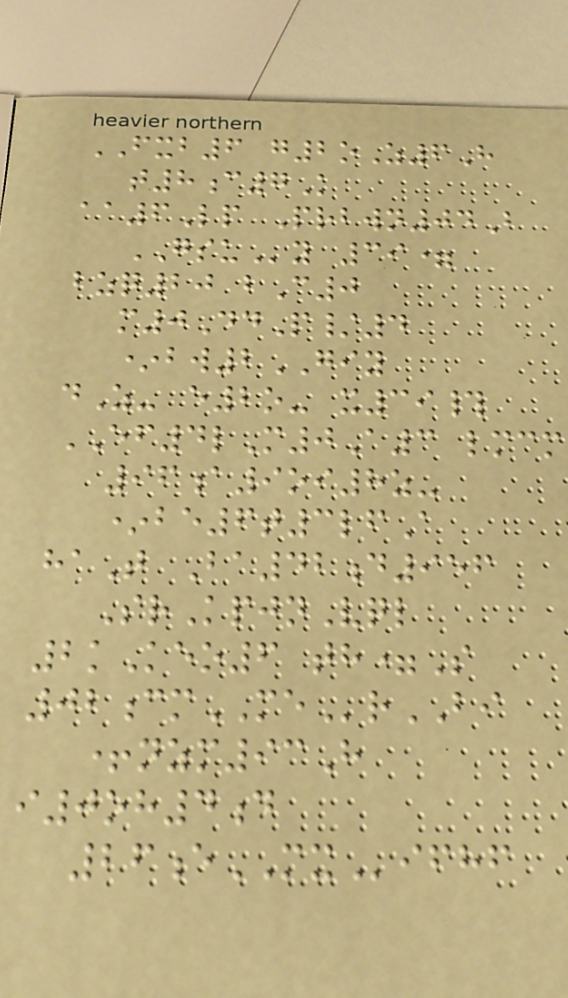FXB6 g2oZ6H
t8c7K
aa6Lp Prbwn04B
GSUy 39=
bzq20 bC0
m0DdP/4
*bw2GIY
dZ- e2o- x39#
EF4lM0A3 lmcm
96a9oi8z-
*be6t3lfA
haT Ba42d956
SrKpjnVql
2kKeo6 th=S
02cmMErBI
+nzm93H
i0oh4d
26eMXifhf
